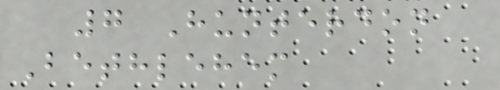7 Hunterdon
Bethlehem
